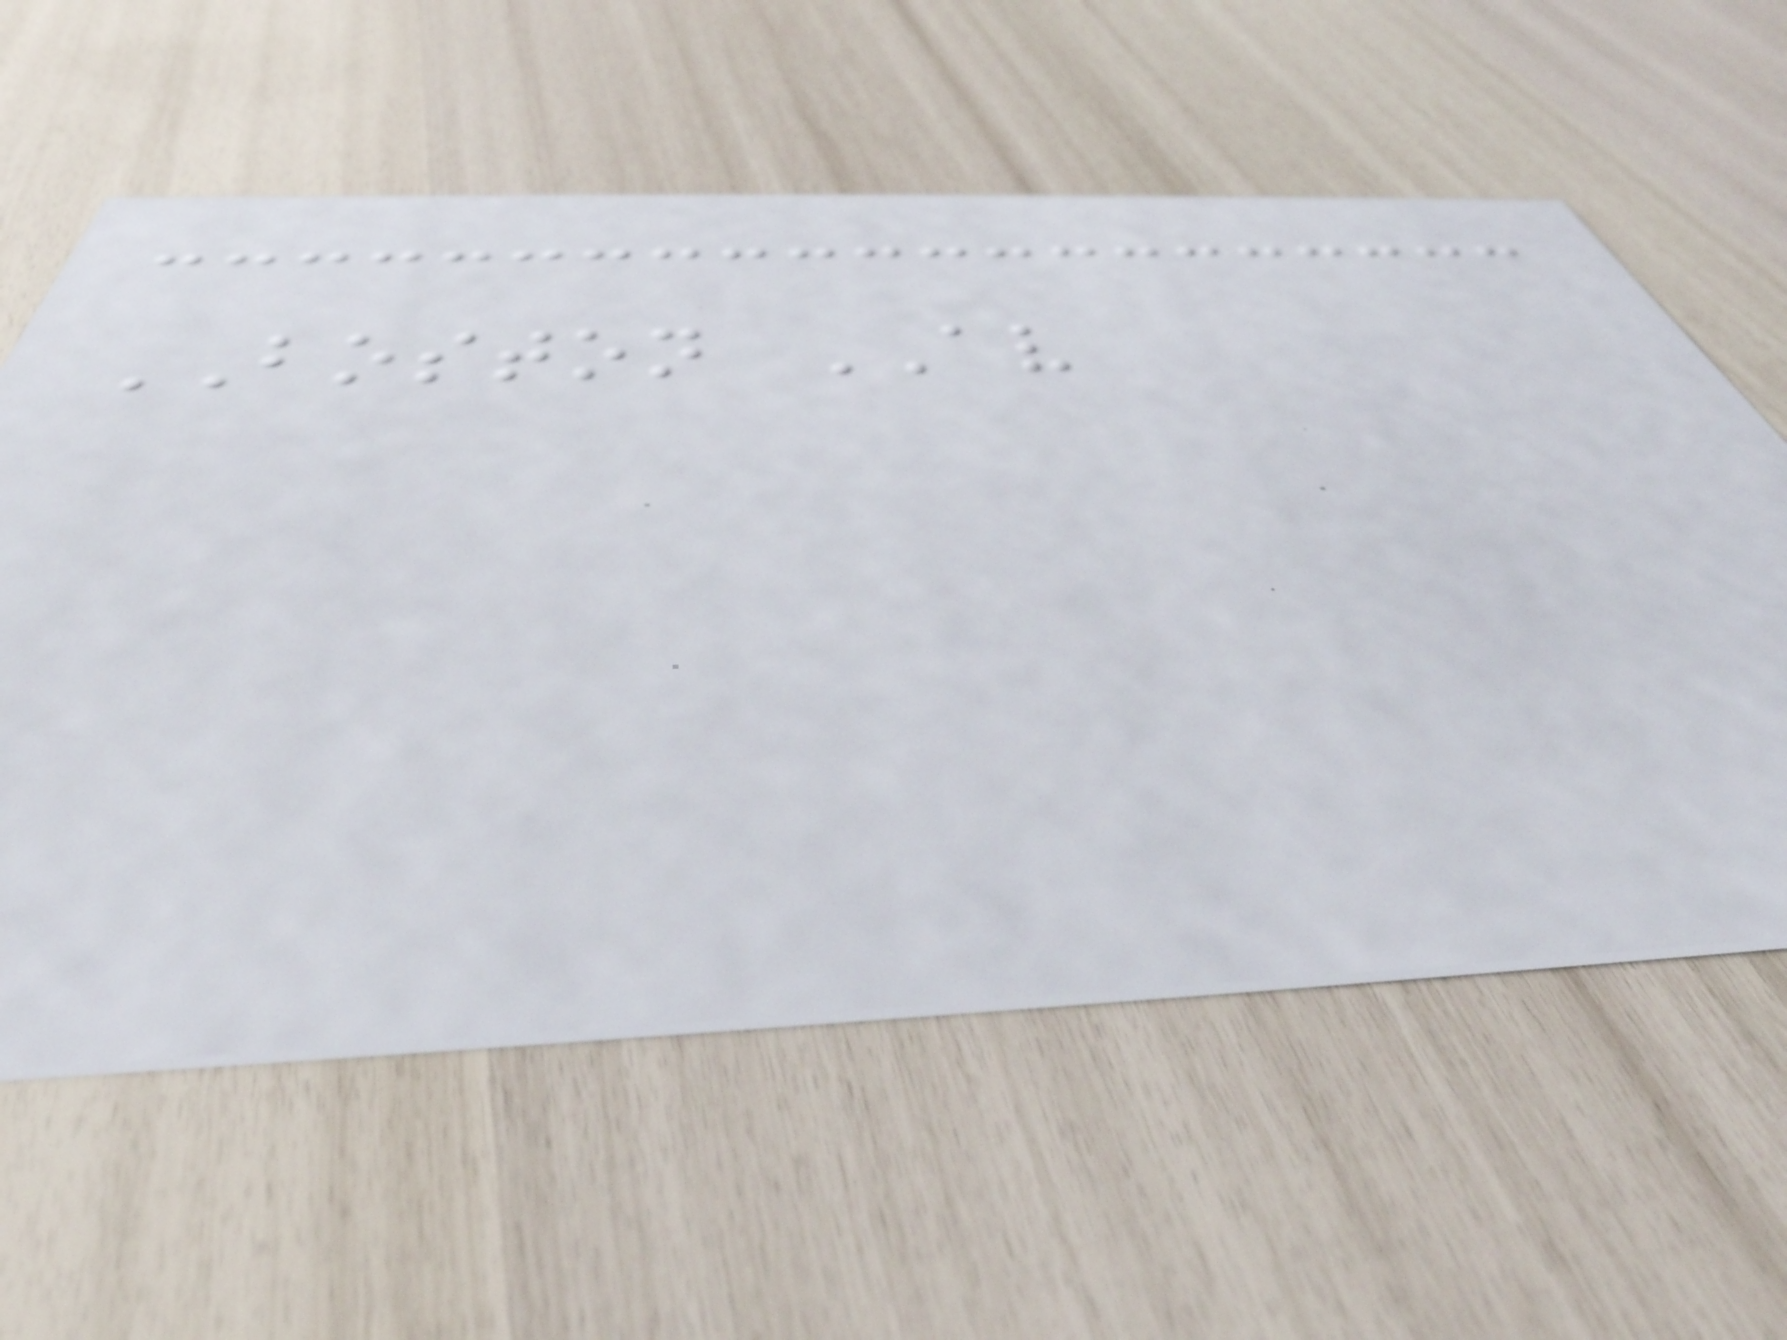BOSTON AV
